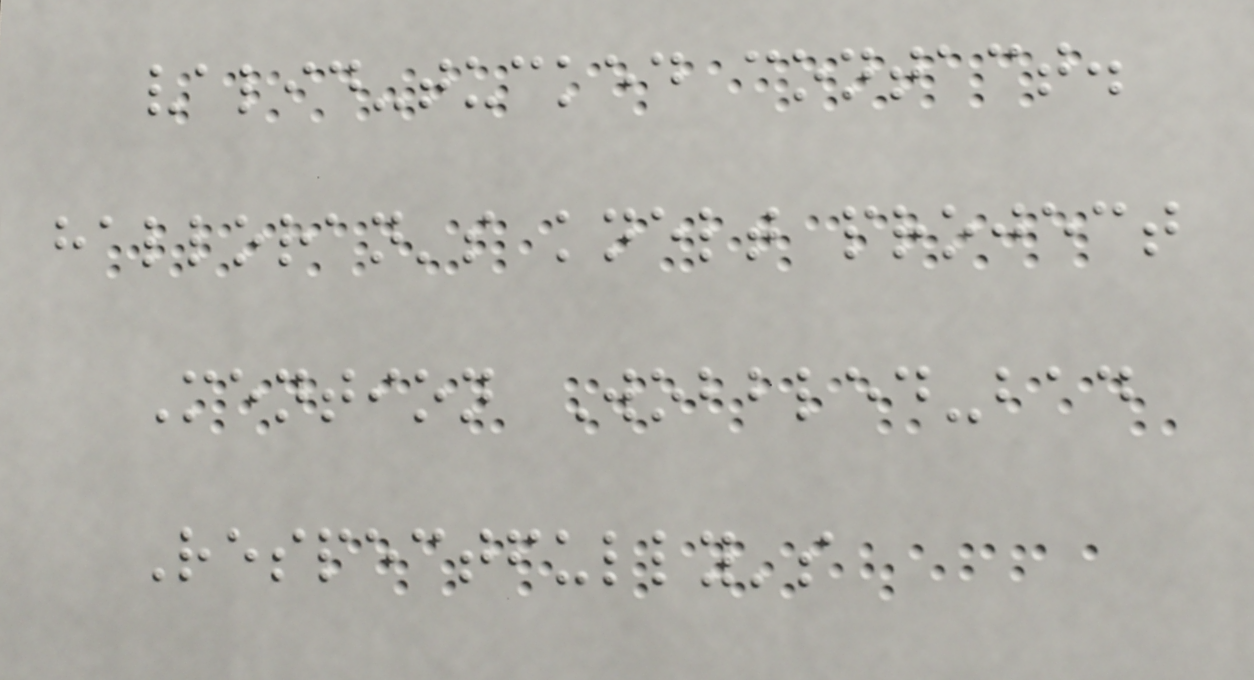valid-tucked contact.
halloran's knelt project
Mention Wobbled-bad
Respectfully's
